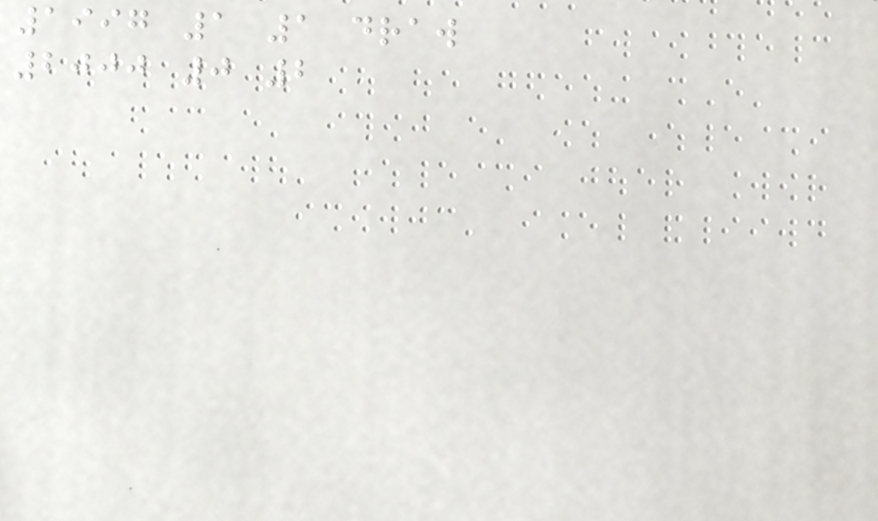1997 1 1 draw
2000 0 2
